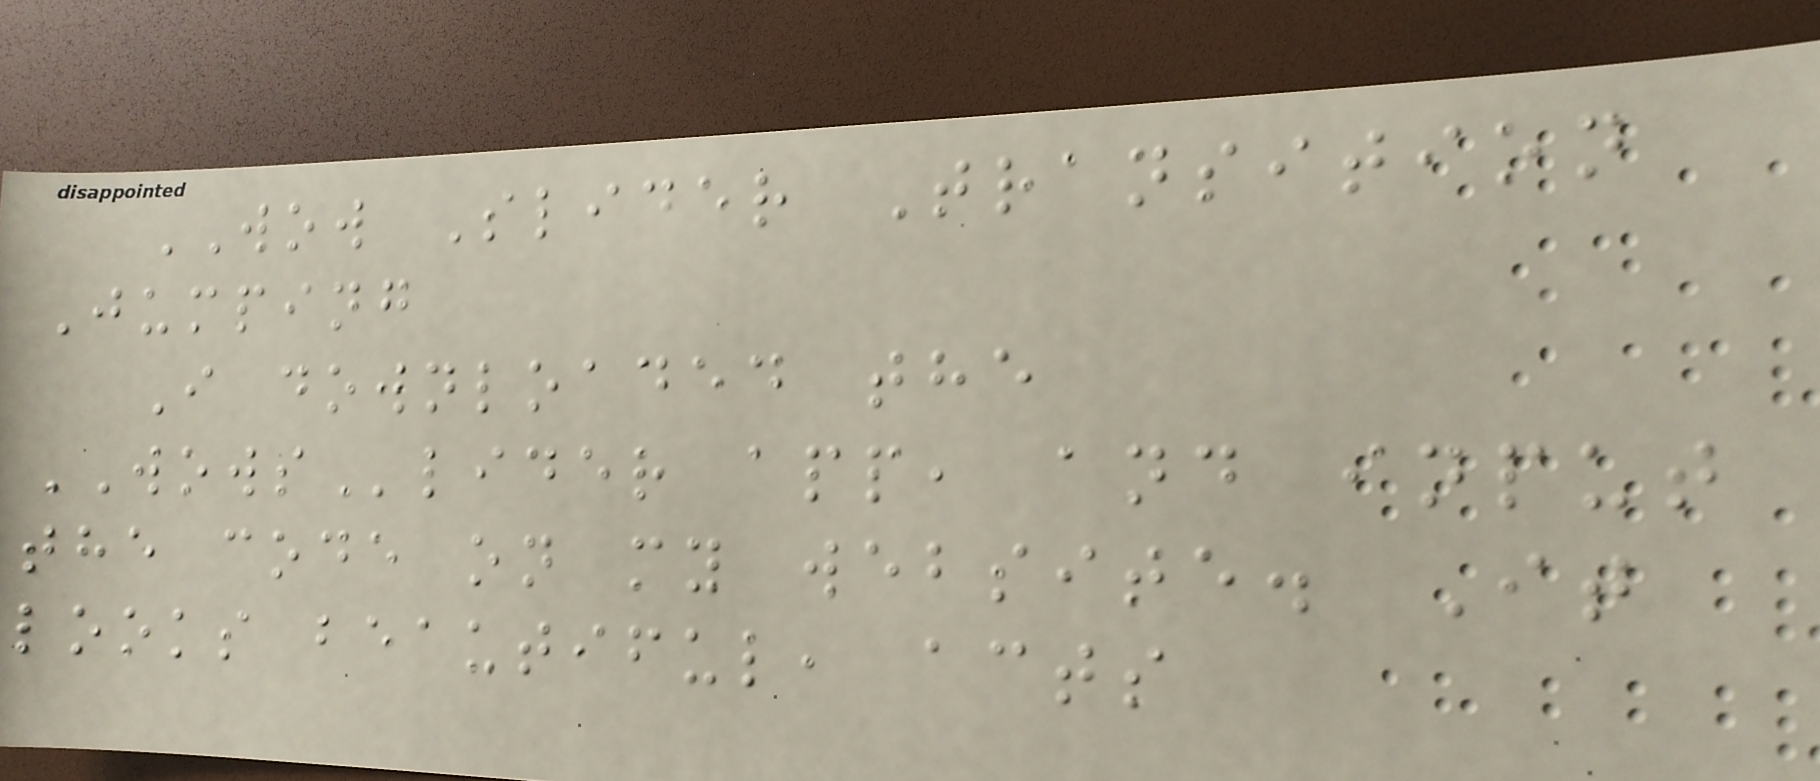WOW Slider Transition
Jumping
I downloaded the
WOWSlider app, and input
the code on my website. It
looks beautiful, acts
